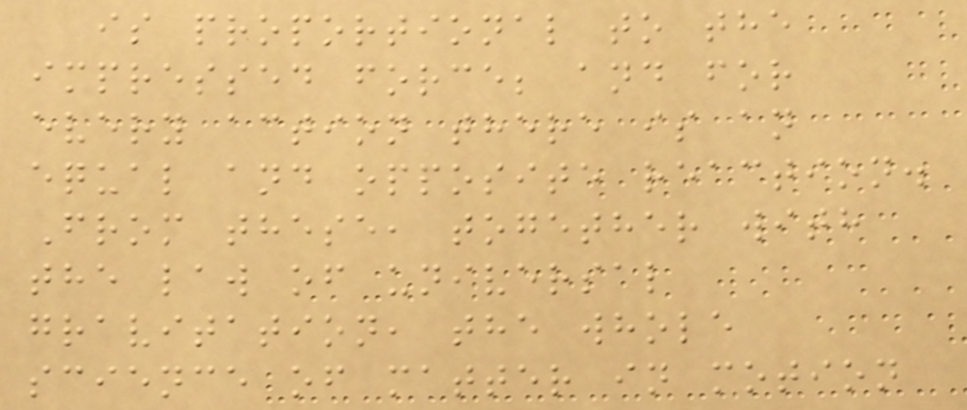is proportional to the
impressed force; and for
every action there is an
equal and opposite reaction.
From these, together with
the law of universal
gravitation, the whole
science of matter in motion
